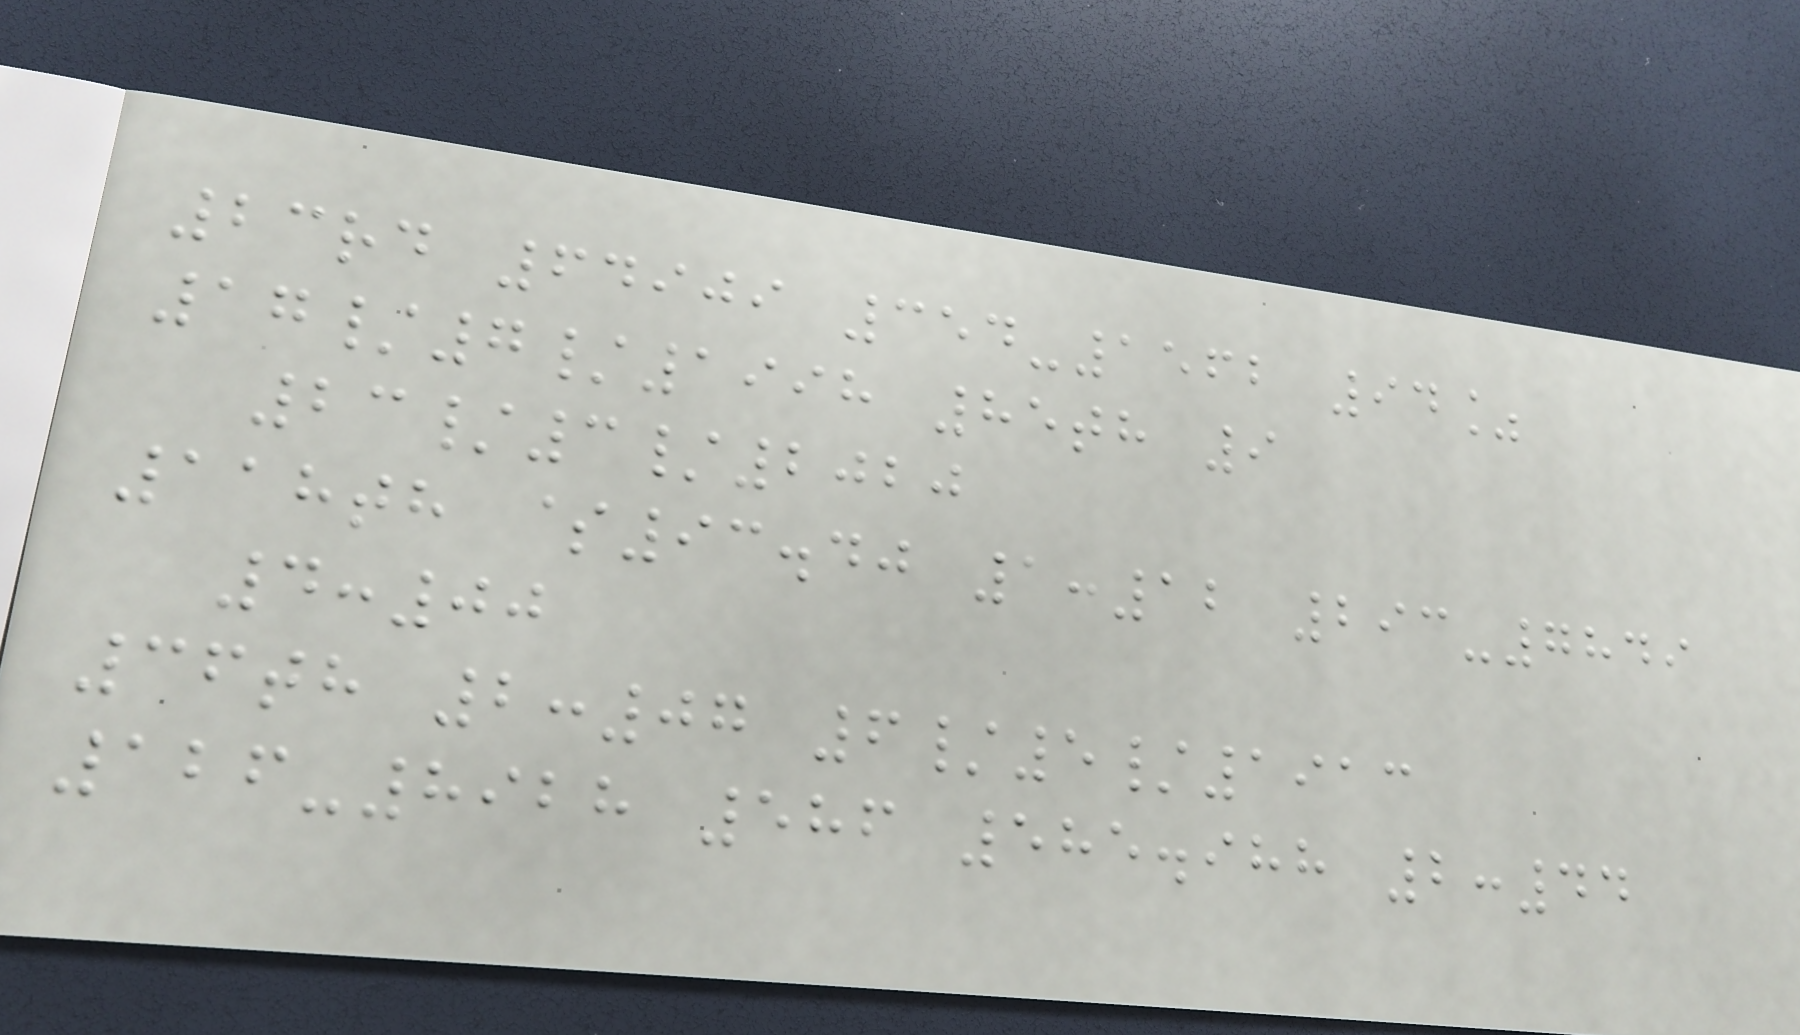23rd 64909 354-1562 94%
17/7/1998 85th 9
23/3/2020
118th $93.40 1:12 293-7849
4:00
36th 2:07 6/5/1913
126-8928 586 585.988 2:44
